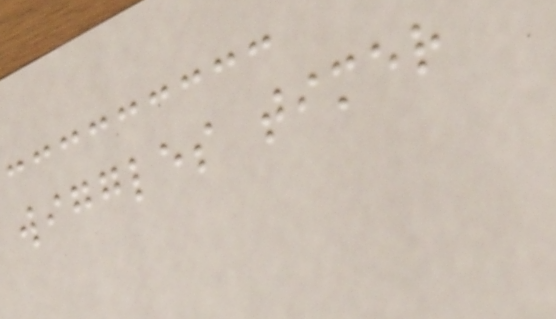wiggles timer
